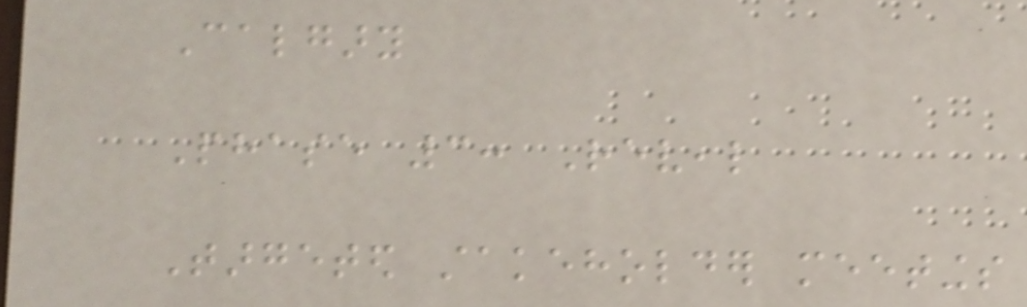Calgary
Phase 3: Reveal
Targeted stakeholder meetings
